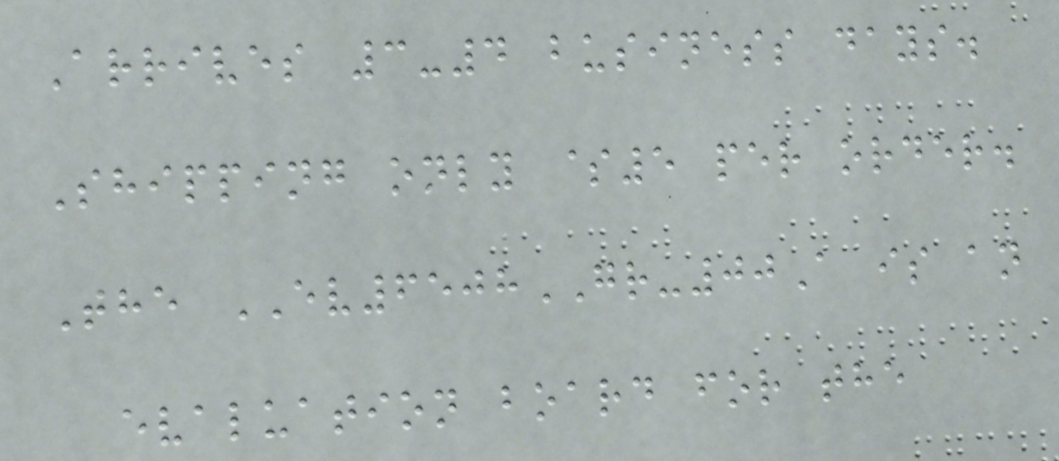Arrives 3-4 business days.
Shipping only $5 per order.
The EV6508GR-00A is an
evaluation board for the
